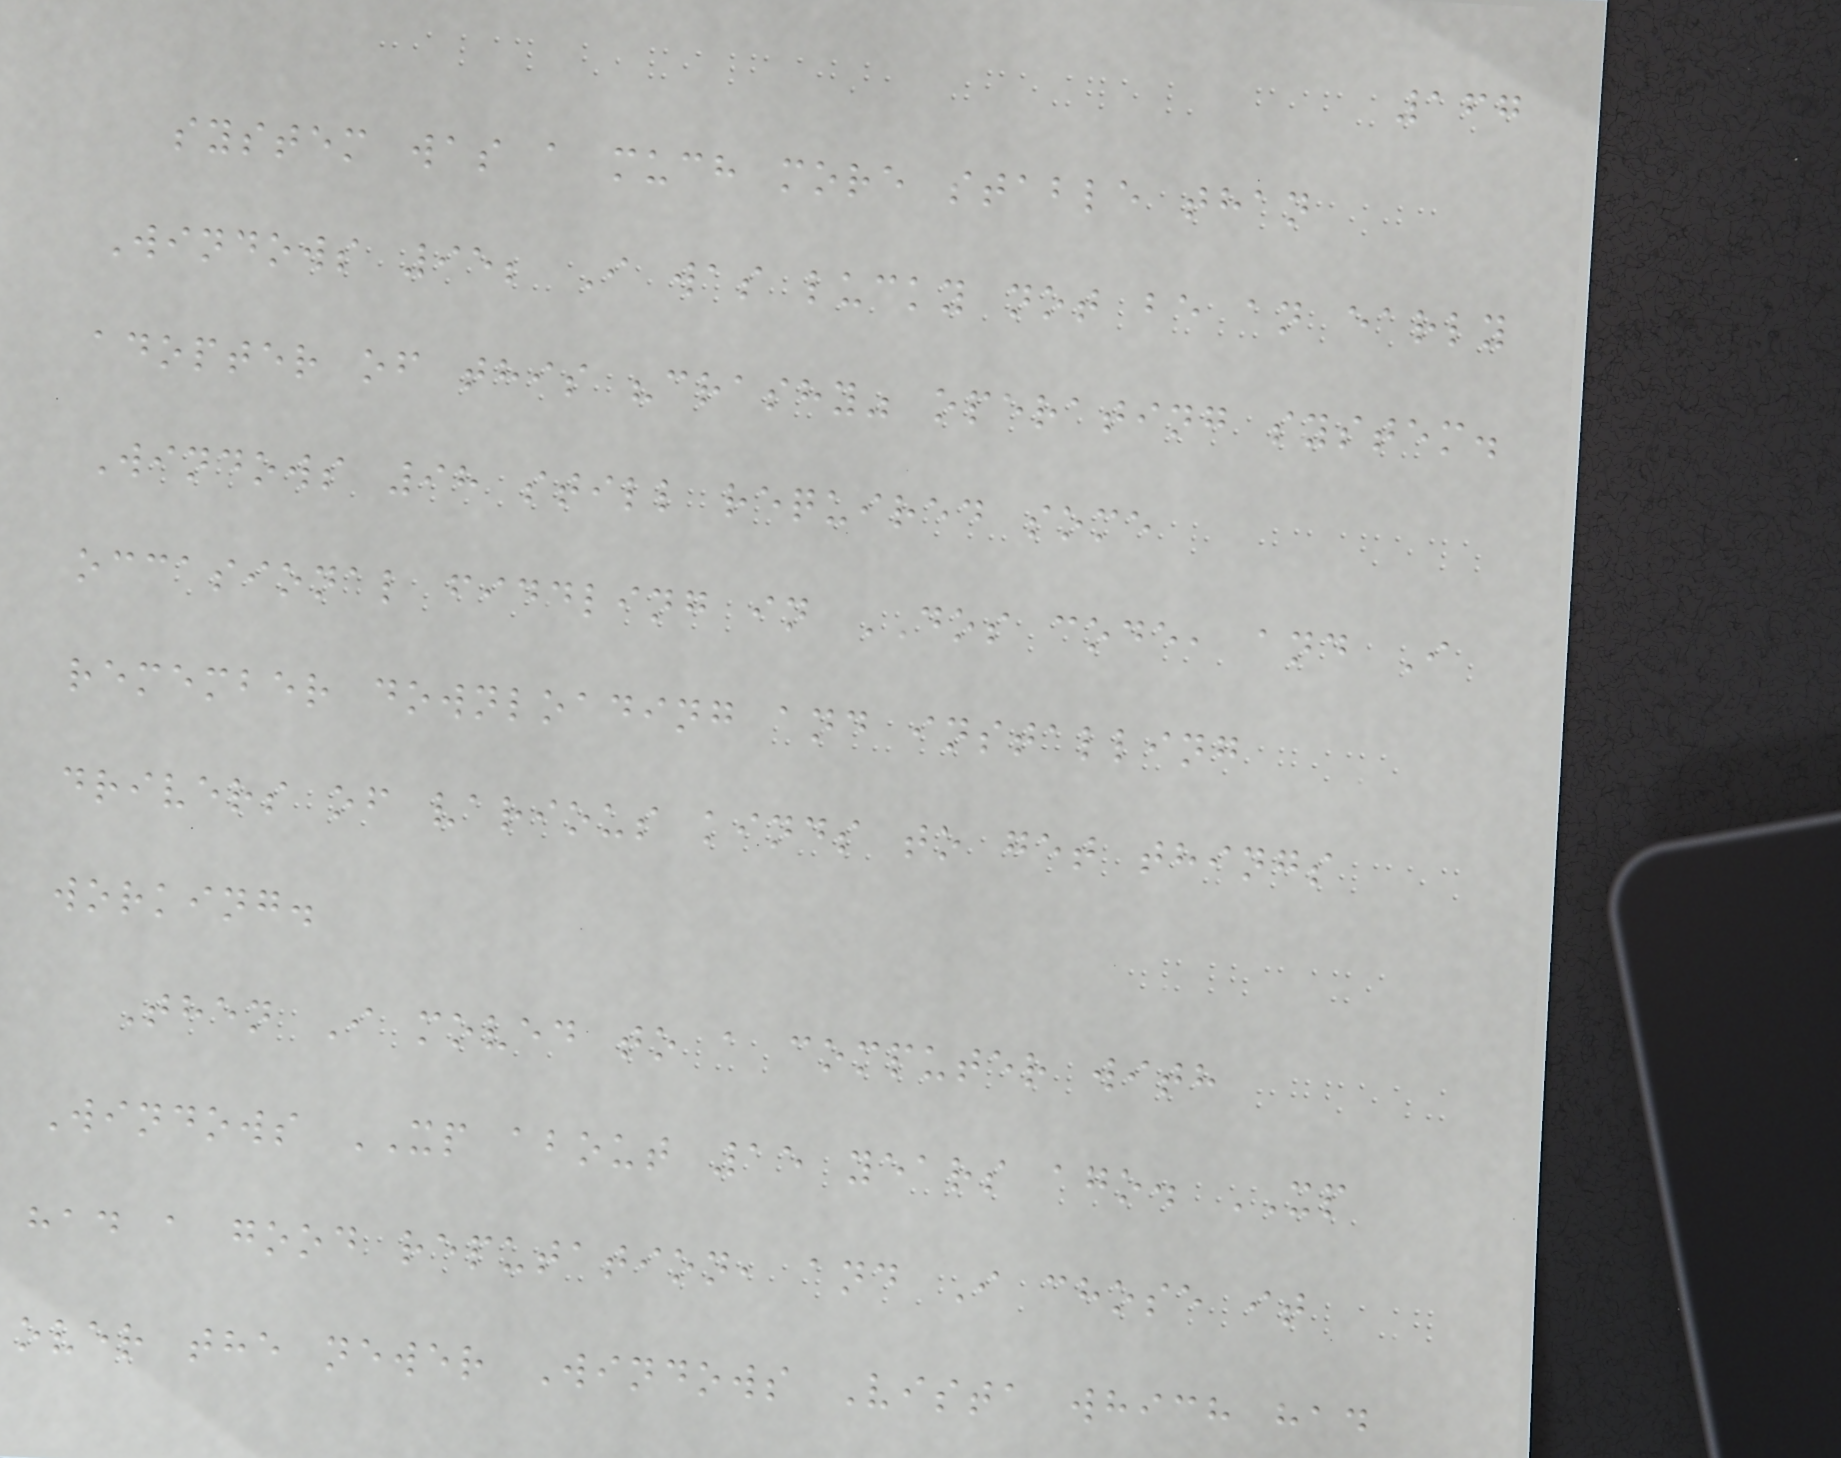167
system was a much more stable than
Windows 95; I was lucky not be an early
adopter of this "crashy" operating system.
Windows 98 still required some
occasional fiddling in DOS code, and I
remember downloading and installing
drivers of various kinds to get things
working.
Then I moved to a computer with
Windows XP about 15 years ago. XP
had a good reputation, and I chose it
over the newer Windows Vista which had
